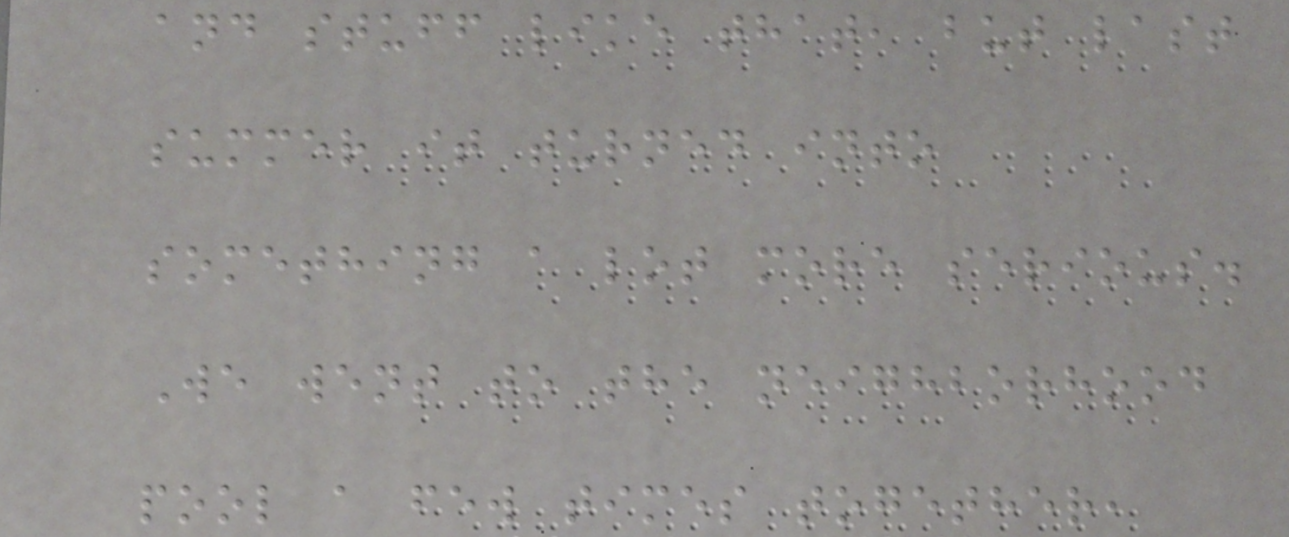and stuff like that, but last
summer it turned into
something a lot more serious.
We went to the neighborhood
pool a few times together,
